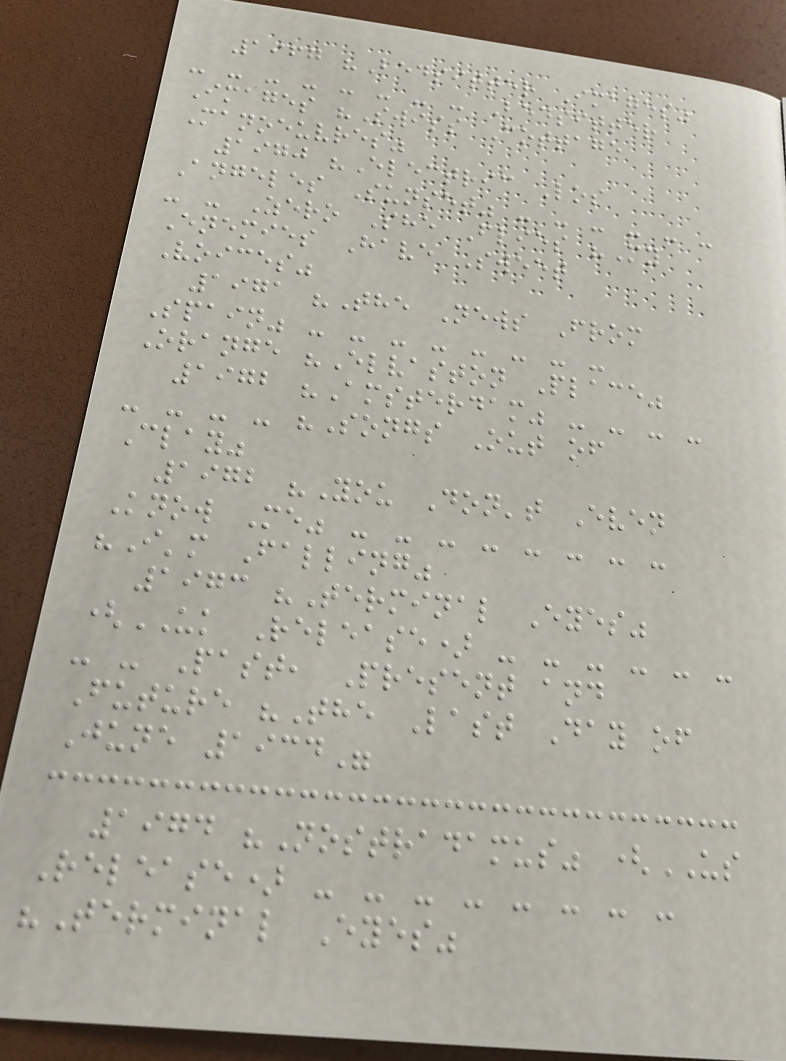1967 "Bedsitter Images"
- - - - - - - - Bedsitter
Images "Swiss Cottage
Manoeuvres"
1970 "Electric Los
Angeles Sunset" - - - - - -
- - Zero She Flies "My
Enemies Have Sweet
Voices"
1971 "The News From
Spain" - - - - - - - -
Orange "Elvaston Place"
1972 "Amsterdam" - - - -
- - - - "Songs Out of
Clay"
1972 "You Don't Even
Know Me" - - - - - - - -
"I'm Falling"
1973 "Terminal Eyes"
(UK Release) - - - - - -
- - Past, Present and
Future "The Last Day of
June 1934"
1974 "Nostradamus" (US
Release) - - - - - - - -
"Terminal Eyes"
